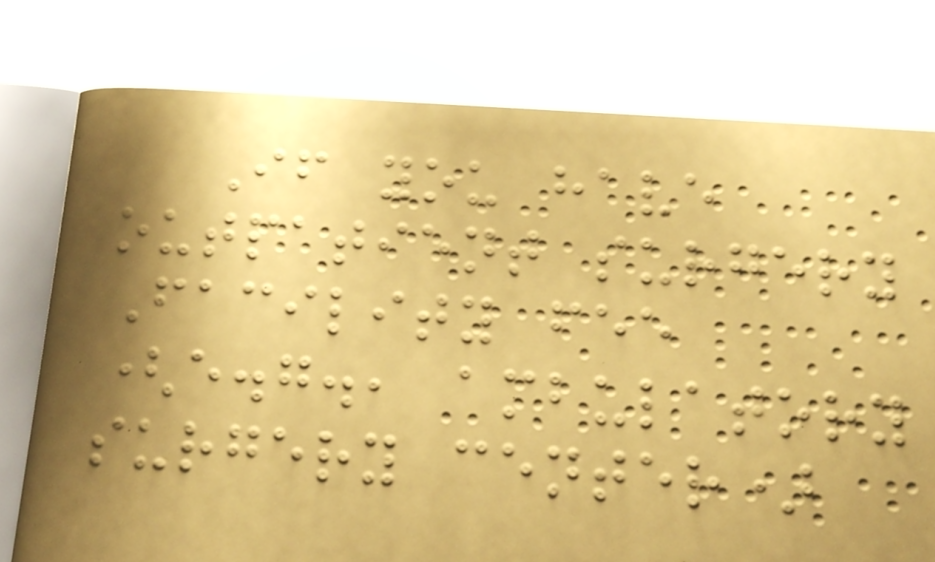If you have
outpatient surgery
Facility fee
(e.g., ambulatory
surgery center)
